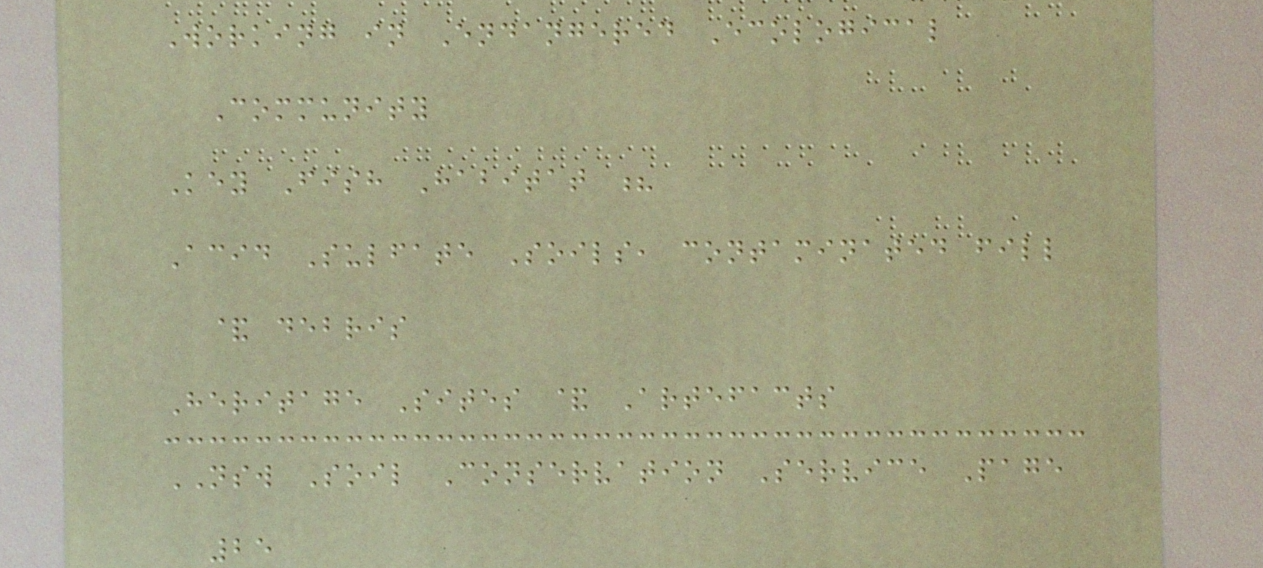Working in Endangered Ecological
Community
Key Fish Habitat ?
Acid Sulfate Soils, contaminated fill
& debris
Heritage Sites & Artefacts
NSW Soil Conservation Service Page
25
